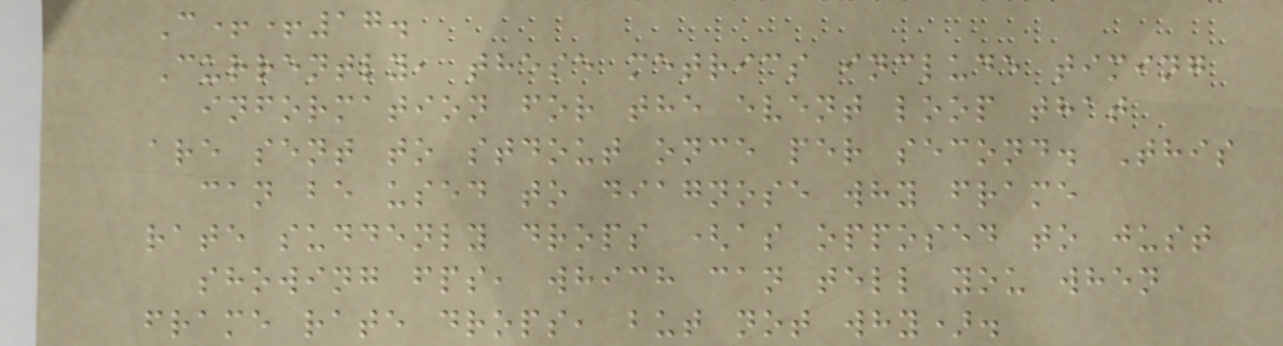C++17.
Currently, these metrics include timing
information for the event loop that
are sent to stdout once per second. This
can be used to diagnose why frame
rate suddenly drops (as opposed to just
showing fps, which can tell you when
frame rate drops, but not why).
